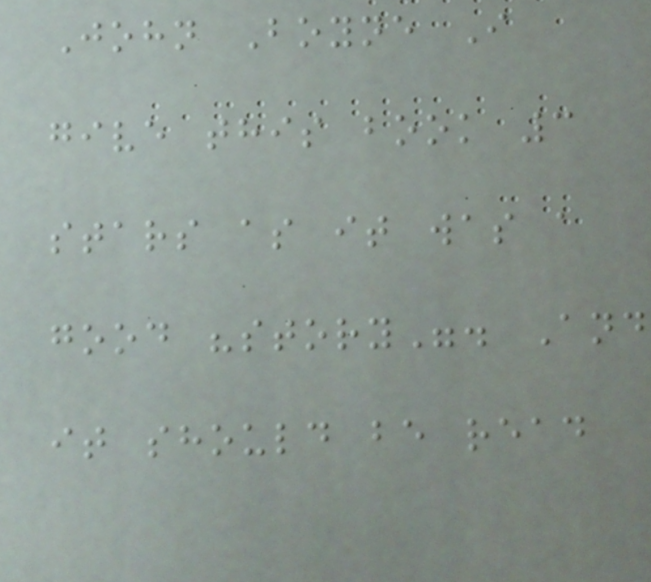John Boyne I
give this book 3
stars as it was a
good "story". And
it should be read
